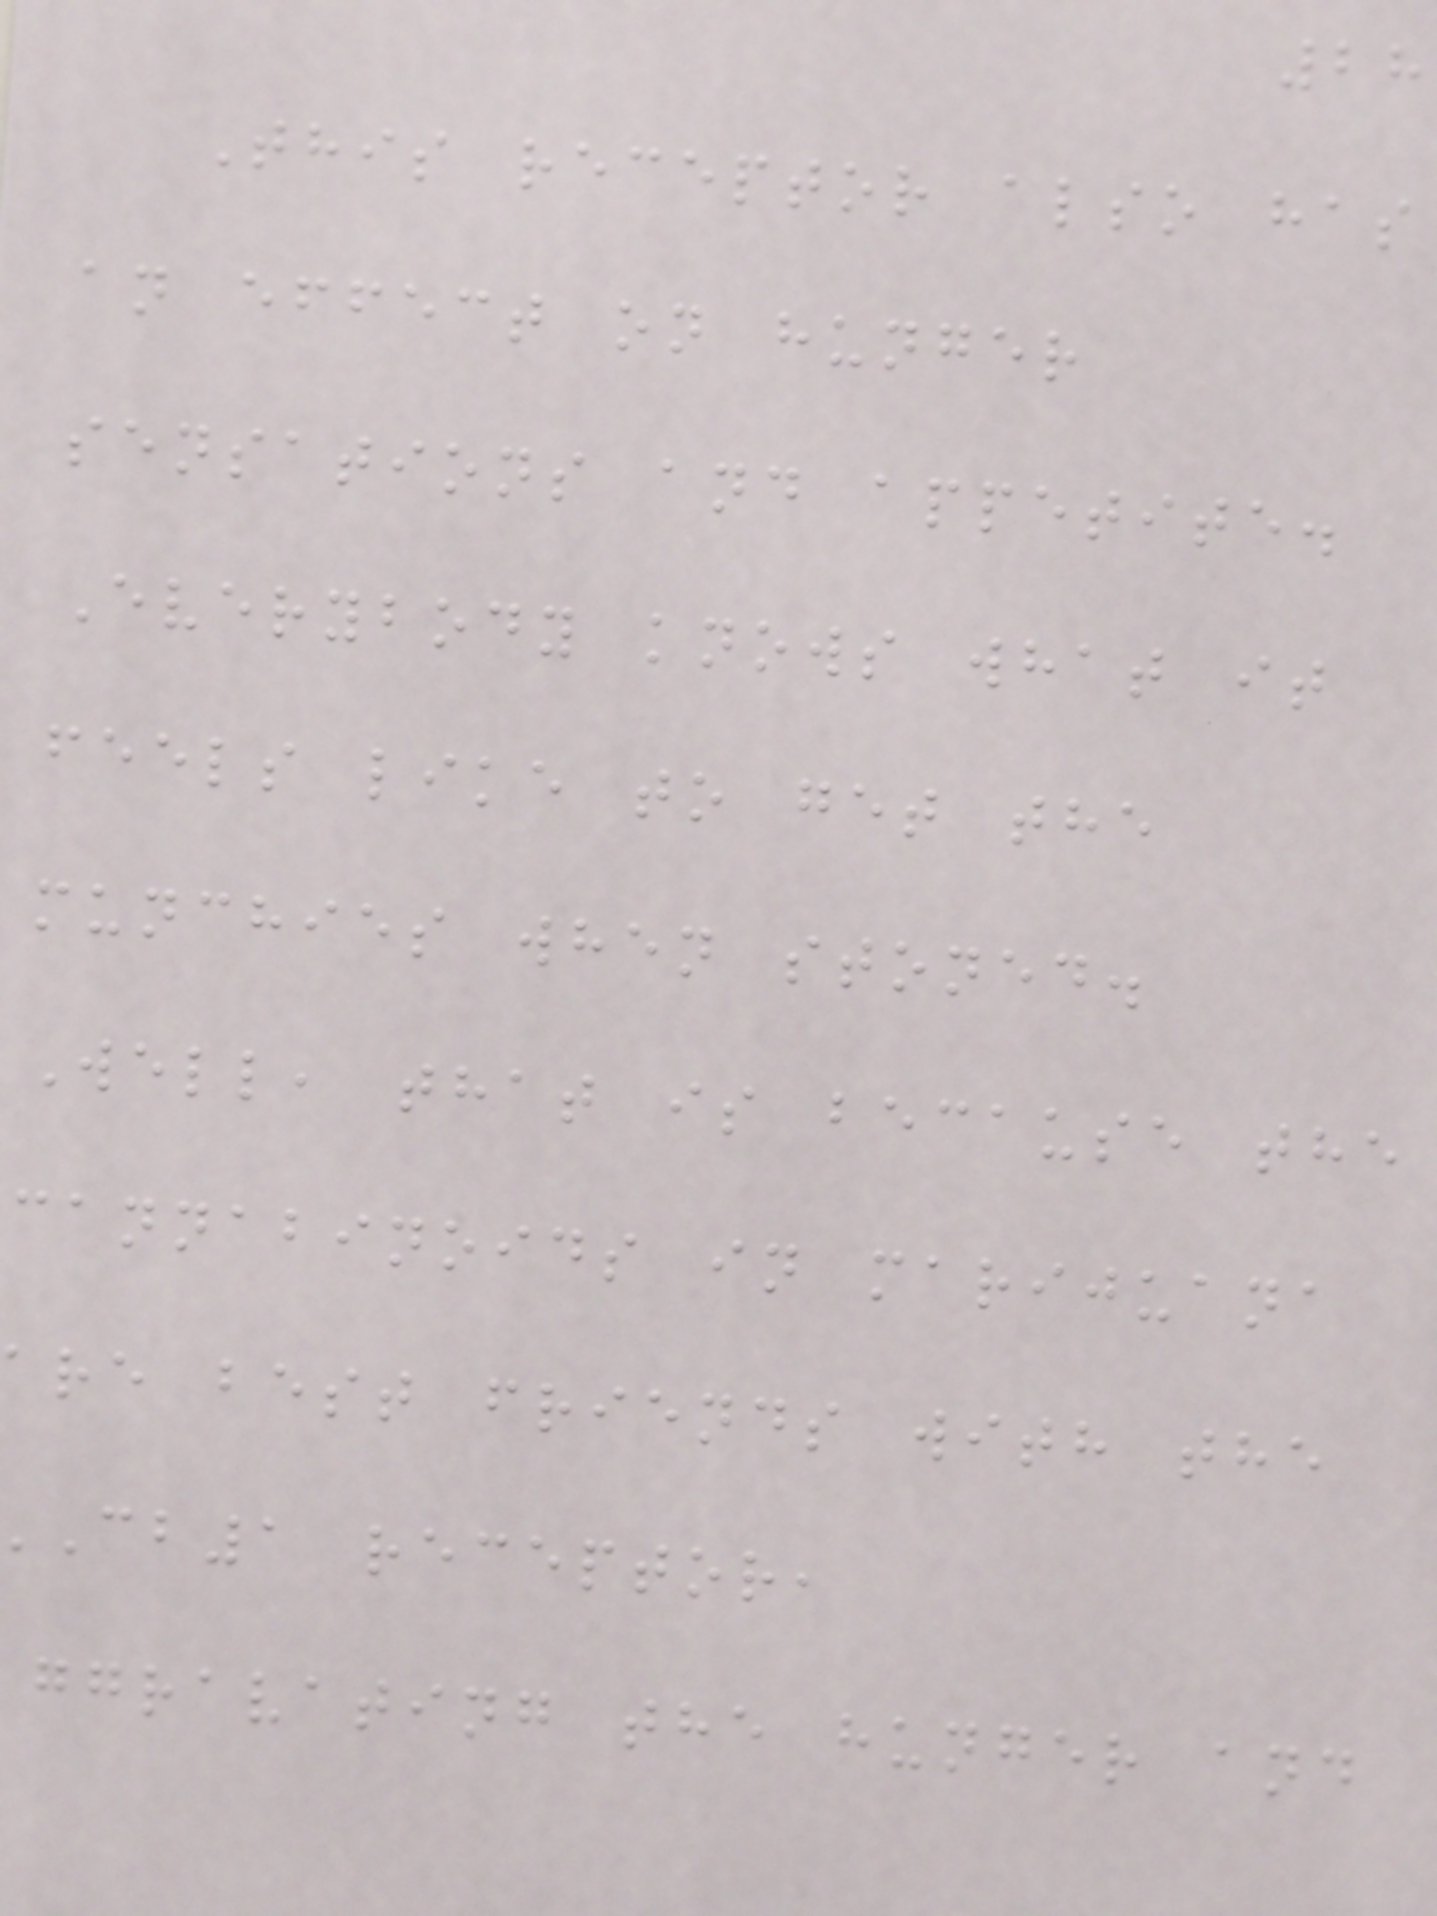This receptor also has
an effect on hunger
sensations and appetite.
Everybody knows what it
feels like to get the
munchies when stoned.
Well, that is because the
cannabinoids in marijuana
are best friends with the
cb1 receptor,
ggravating the hunger and
